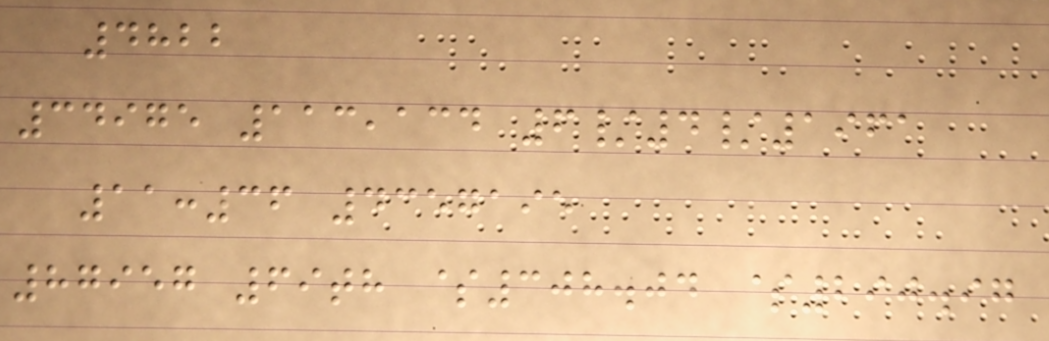4822
34975 113,134 6/4/1961
11:36 4357195
87957 69th $308.04 $290.97
